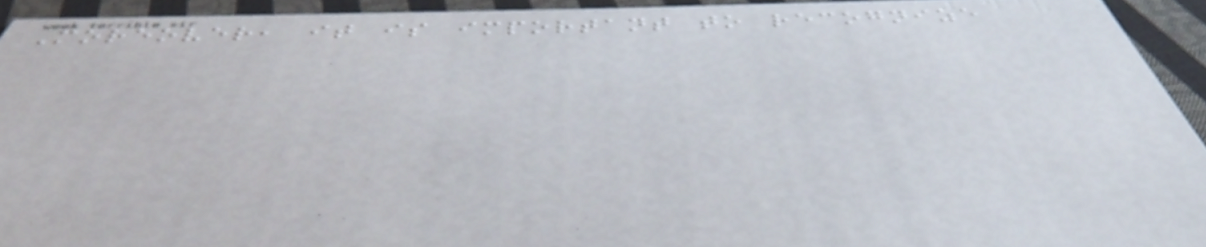Moreover, it is important to recognize
